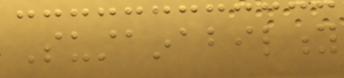Sustainability
